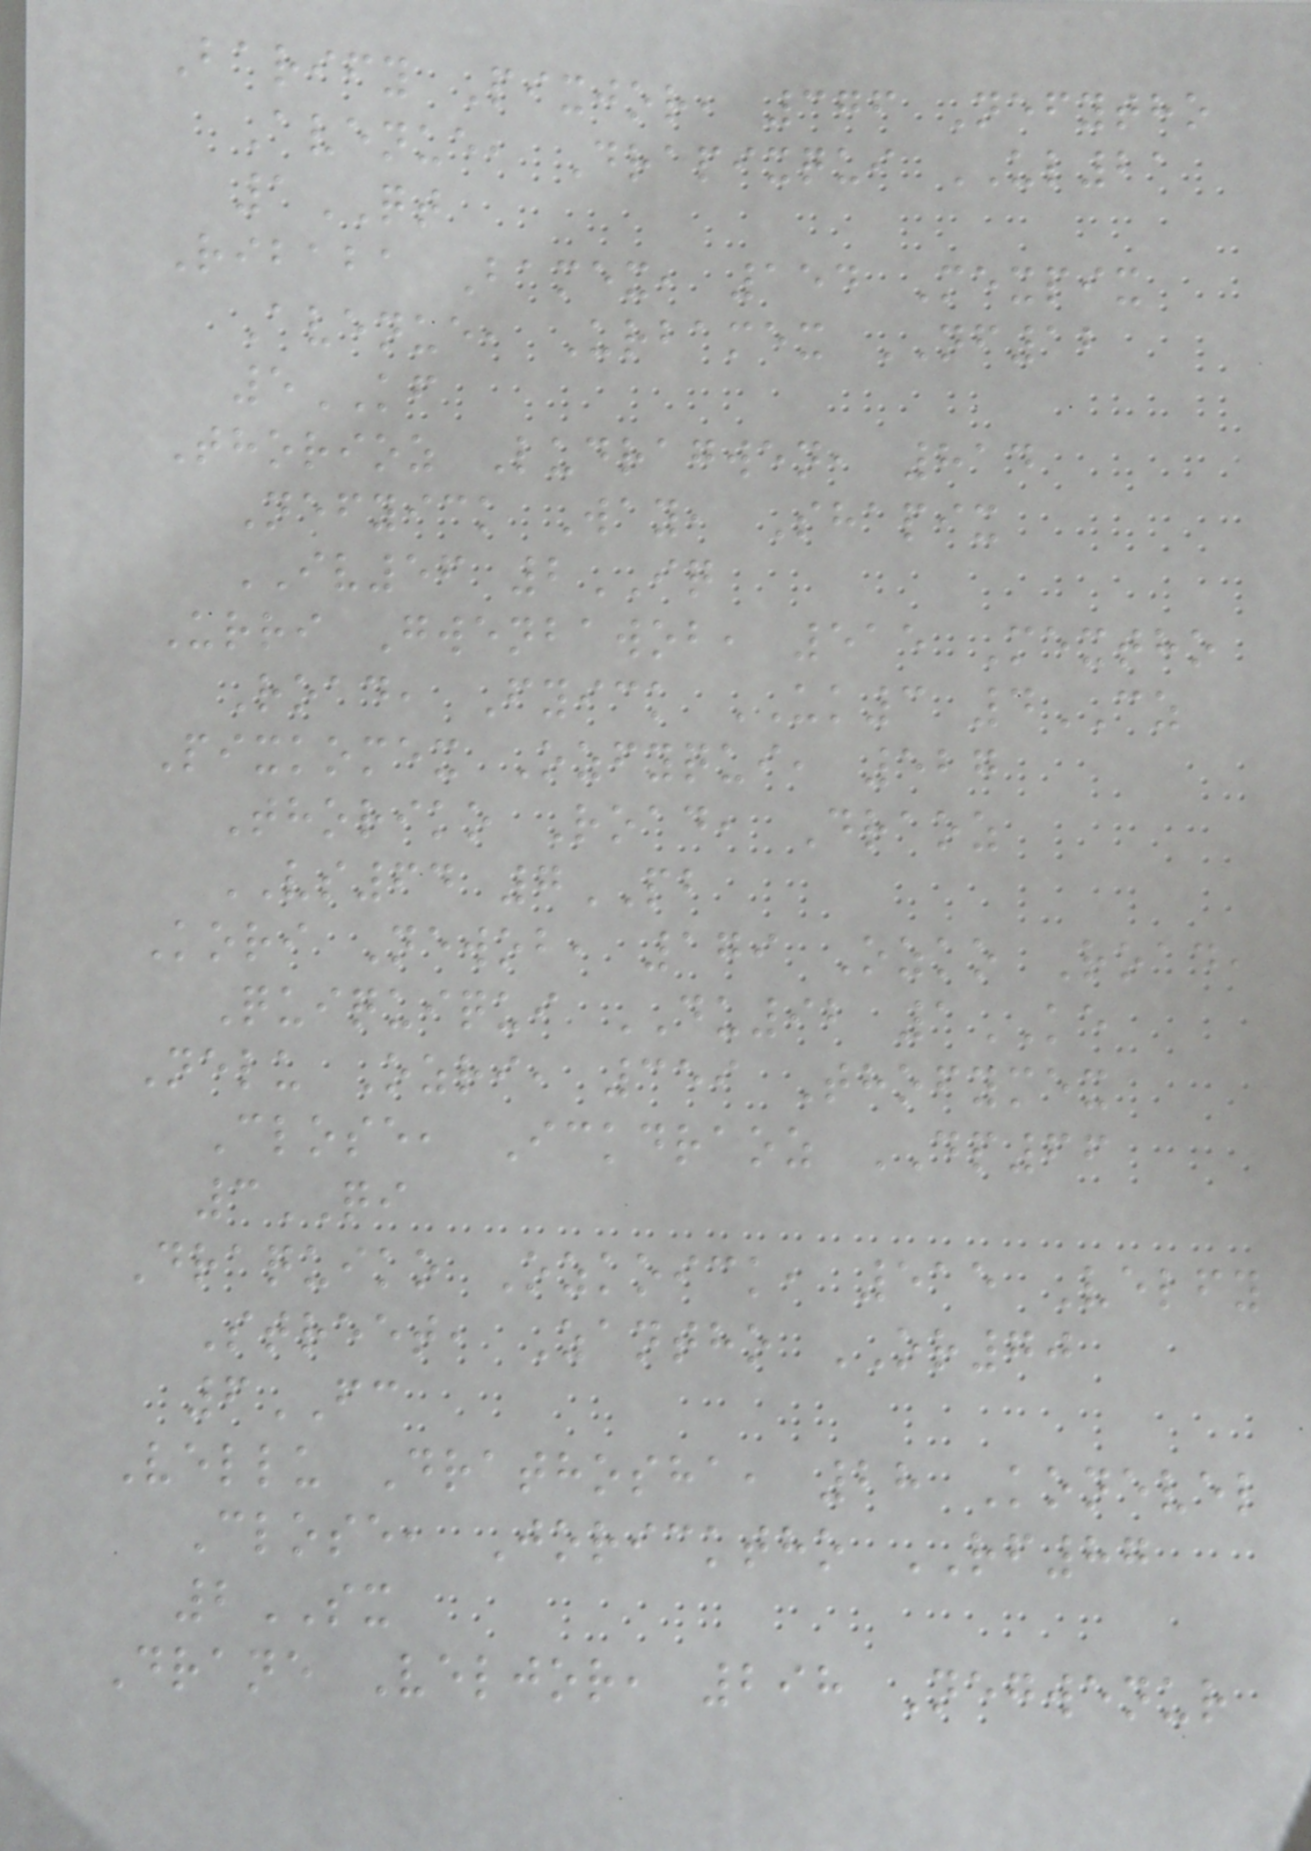Barify Pixjor, 376 Nefytho
Avenue, Drapixqui UL21
1QT
Ribaba Bamex, 154 Mexpix
Avenue, Urbamex NF12
5KF
Thorioz Ludragwen, 814
Nefyick Way, Shapix
IV56 2IQ
Urri Gwenbawob, 515 Mextho
Road, Fyick UK3 4CZ
Pixkomex Ozfyqui, 527
Thoriko Road, Draoz
VS64 7PB
Kori Newob, 179 Ozko Road,
Quiquiqui DU92 1KE
Nelu Ozri, 359 Thofymex
Close, Ickdraoz DP66
3QI
Draquiko Ozkoick, 515 Velfy
Street, Zantho OR70
6FC
Vellu Drathosha, 28 Konevel
Close, Joricktho RF87
2SX
Drane Veljor, 298 Negwenur
